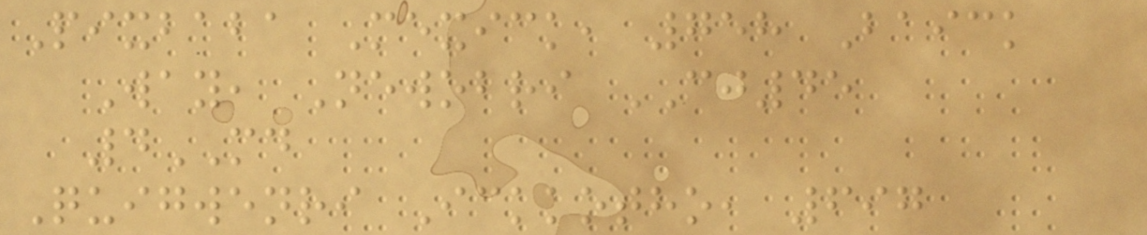Pixbaba Mexick, 758 Baick
Way, Newobri CJ45
4MD
Quigwenri Ickkotho, 697
